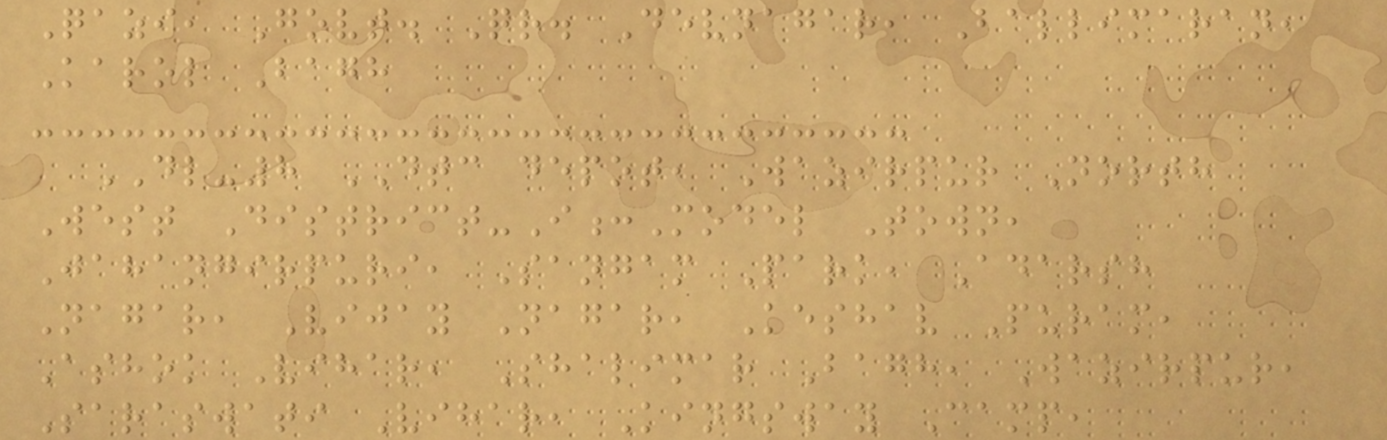Qazi, Govt. Qr. Devnagar, Ballimaran,
Karol Bagh
DL-8 DTC depot, Wazirpur North
West District-I:Model Town,
Jahangirpuri, Sangam Park, Adarsh
Nagar, Vijay Nagar, Keshav Puram,
Ashok Vihar, Shalimar Bagh, Wazirpur,
Saraswati Vihar, Kingsway Camp,
